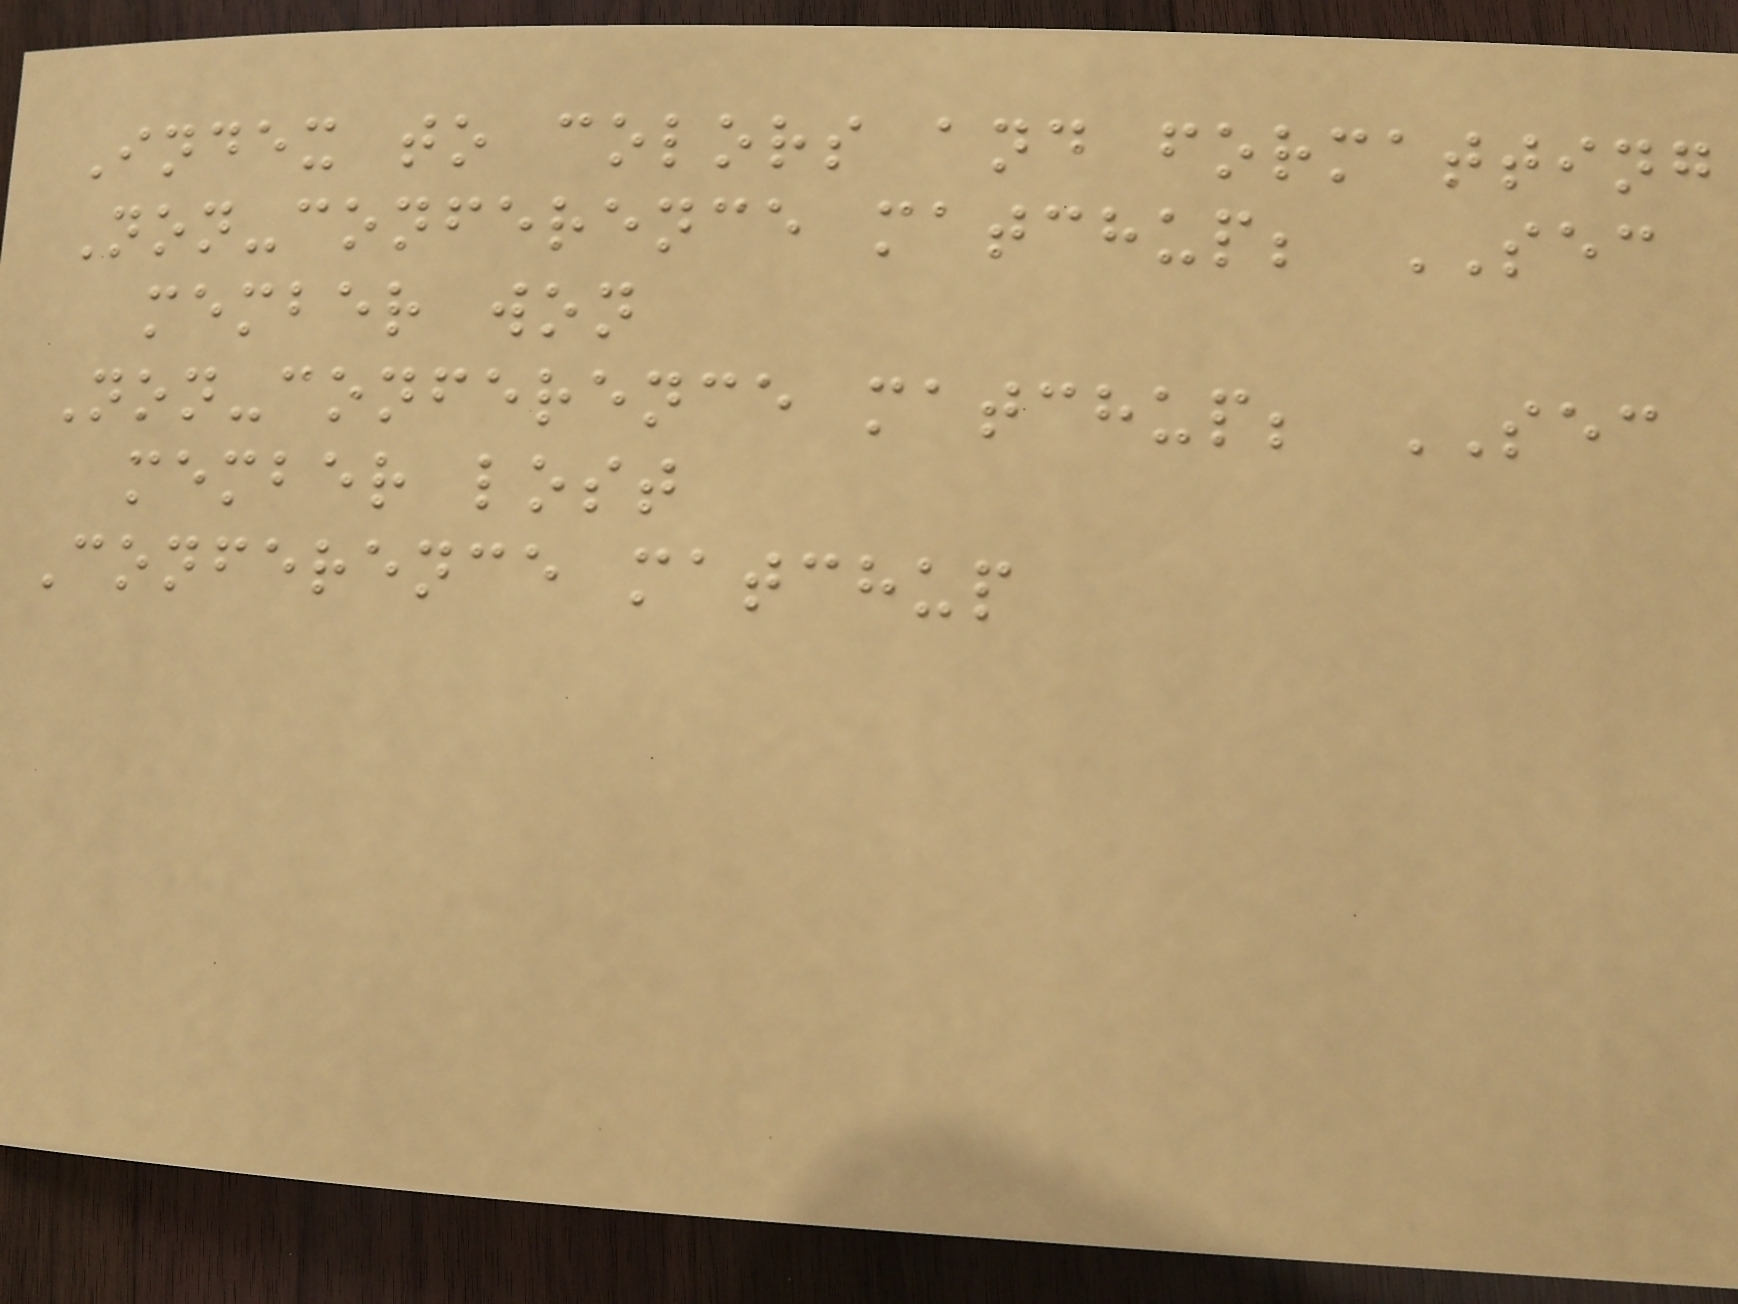Index to colors and formatting
Non-conference matchup; SEC
member won
Non-conference matchup; SEC
member lost
Conference matchup
